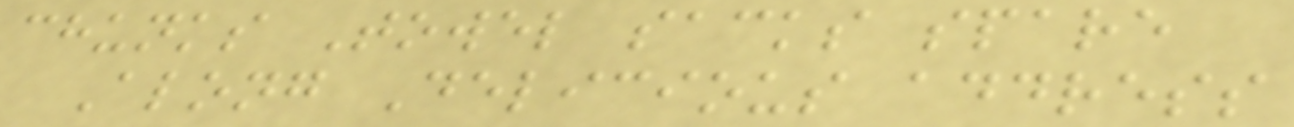chunks Towel sacks spare
Along Delicious address
